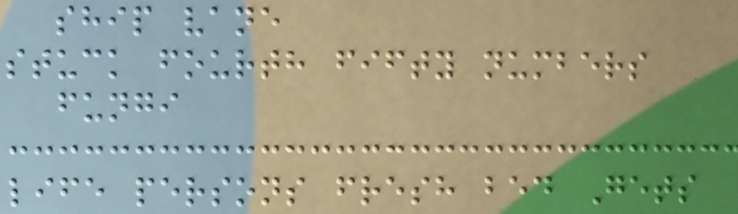ship vane
stuck fourth fifty numbers
fungi
life persons fresh bed Gets
